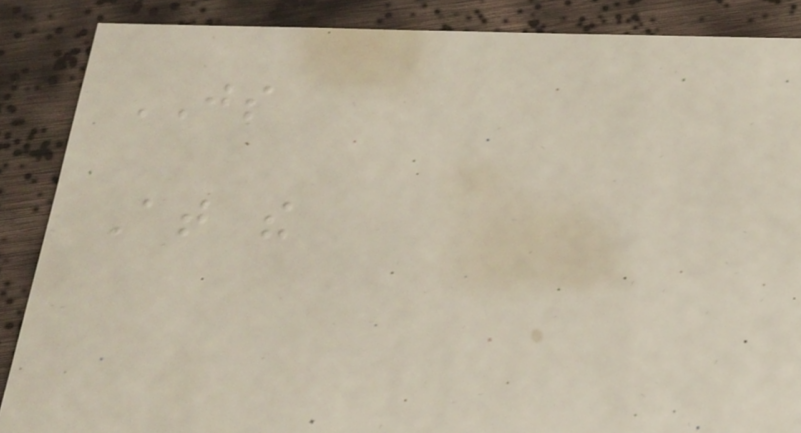JS
At the
